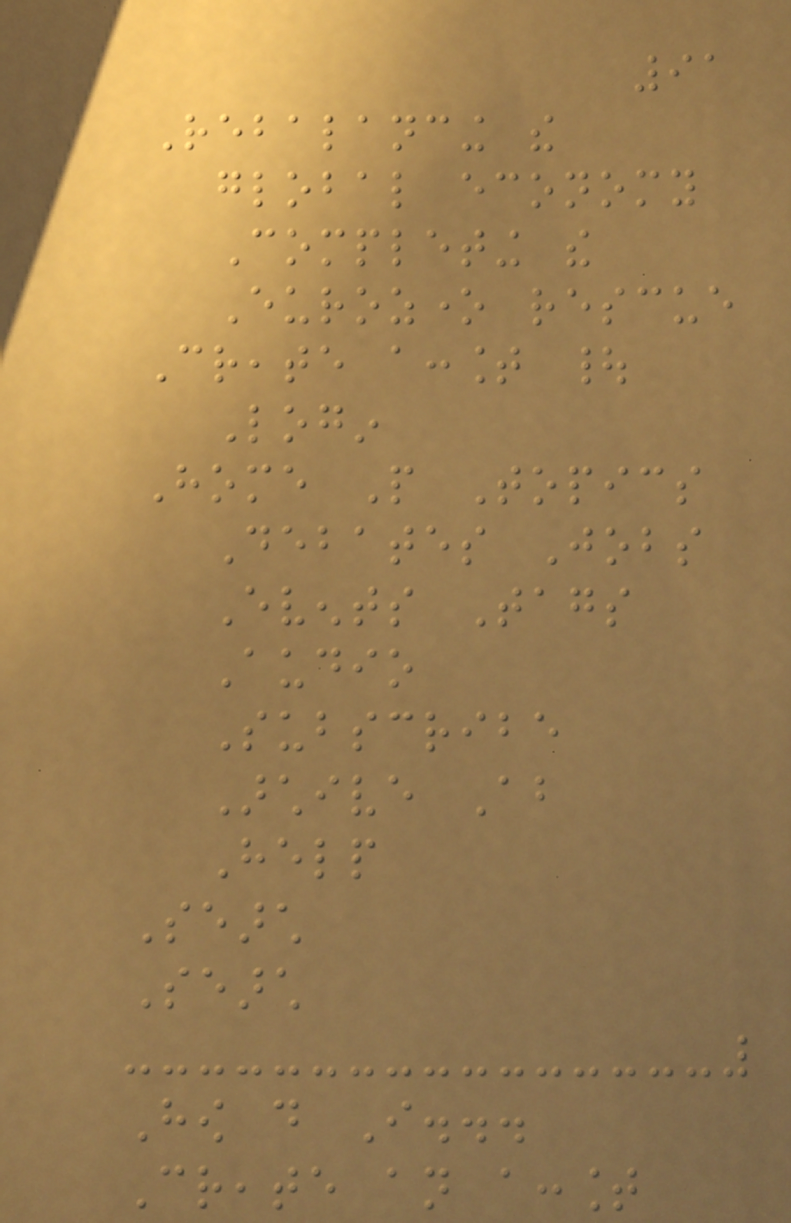91
Rebalancing the
global economy
Completing the
Eurozone rescue
Create account |
Login
Home People Topics
Debates Jobs
Events Tags
Audio
Subscribe
Archive About
Help
Search
Search
How do I...
Create an account
